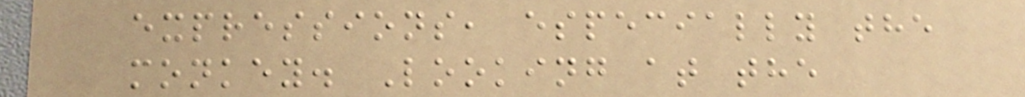expressions, especially the
monkey. Looking at the
